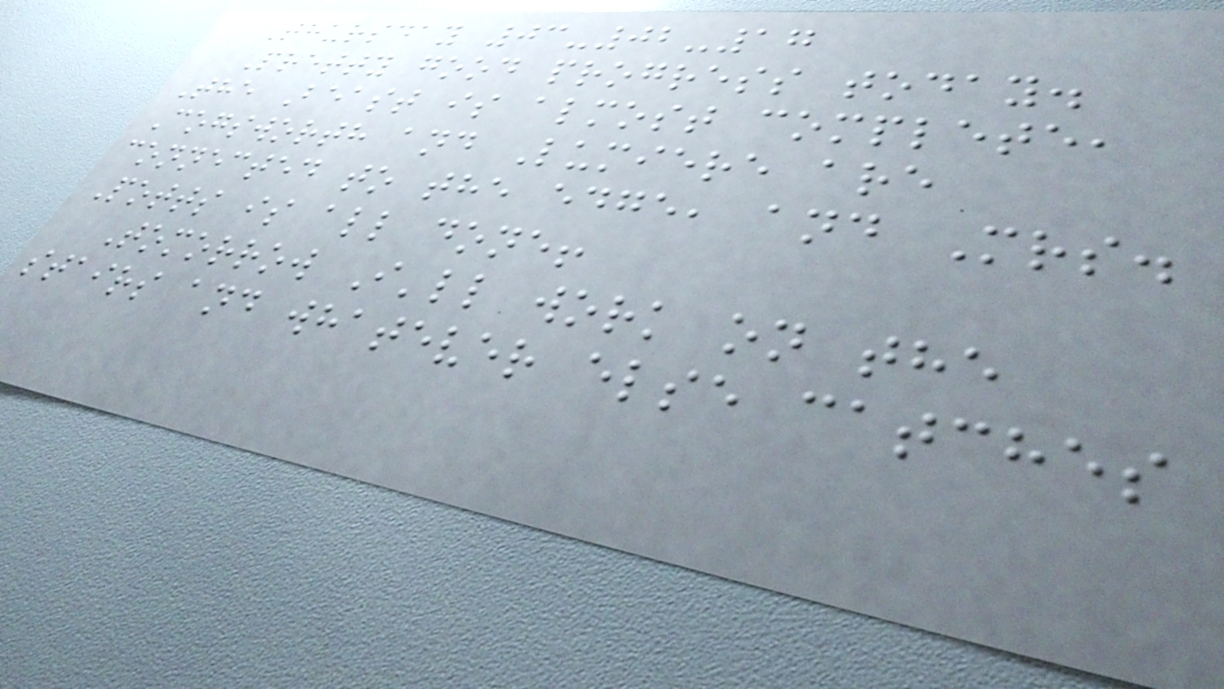Thursday 03-02-17
Pretty good progress today.
The Beast is almost complete,
Cogsworth and Lumiere are
connected to the edge, and Mrs.
Potts is all done!
Tomorrow I'll work on the
stairs and whatever else catches
